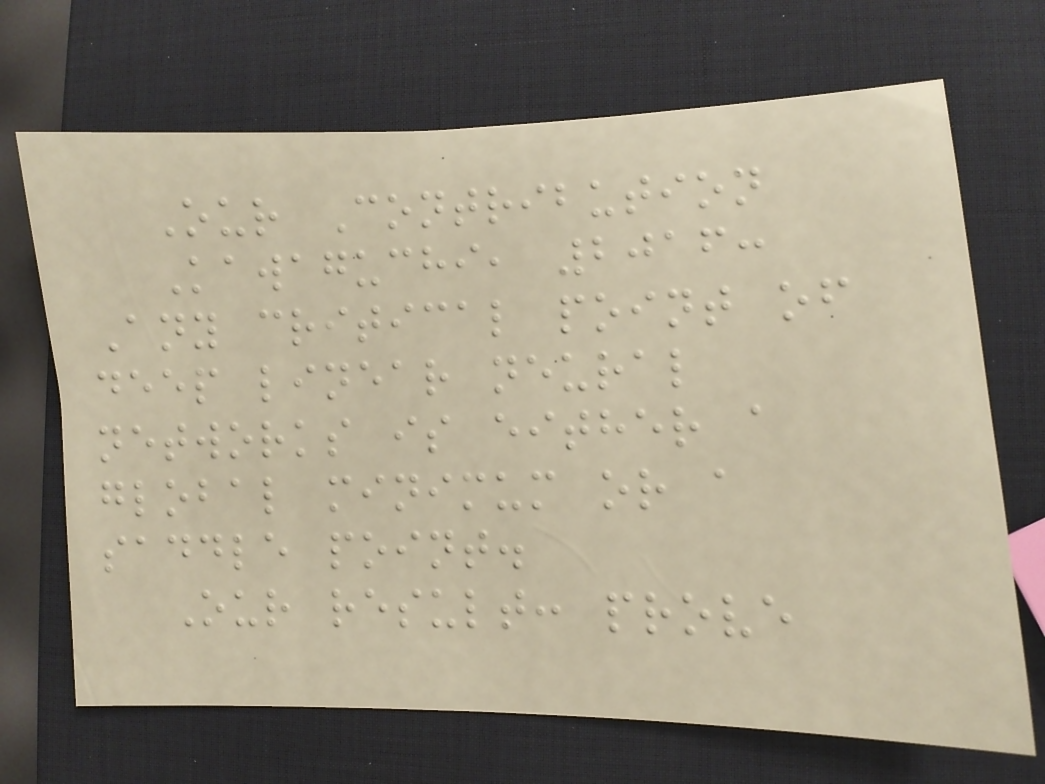Our Contribution
Kawaguchi, 2016:
Any critical point of
deep linear neural
networks is either a
global minimum or a
saddle point.
Our result: prove
